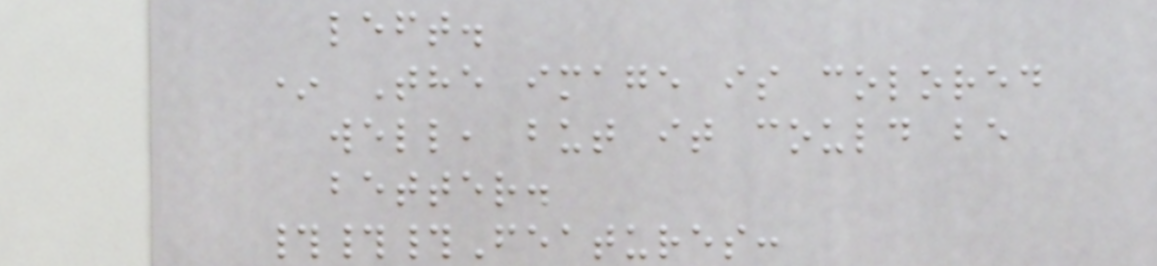left.
* The image is colored
well, but it could be
better.
###Features:
